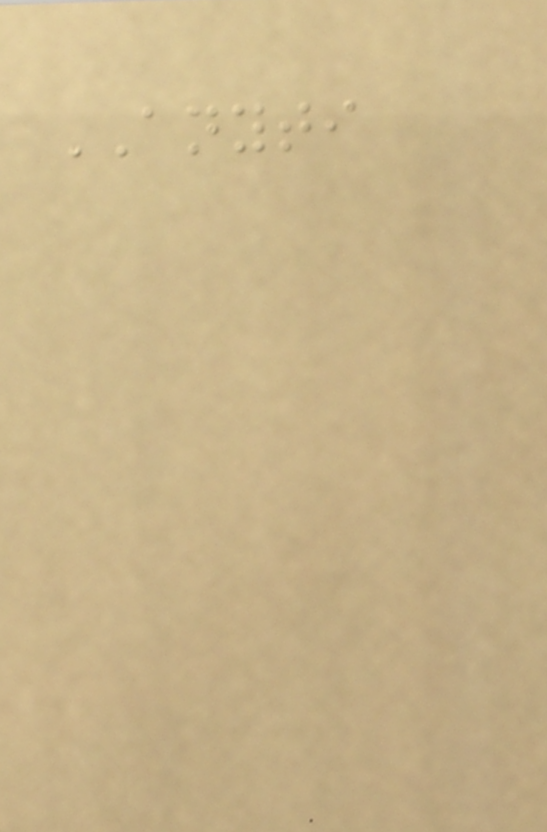ANYTI
